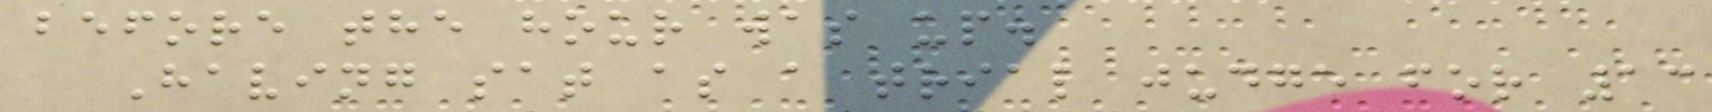before the hour was up.
Having sat as a trial judge for 13
